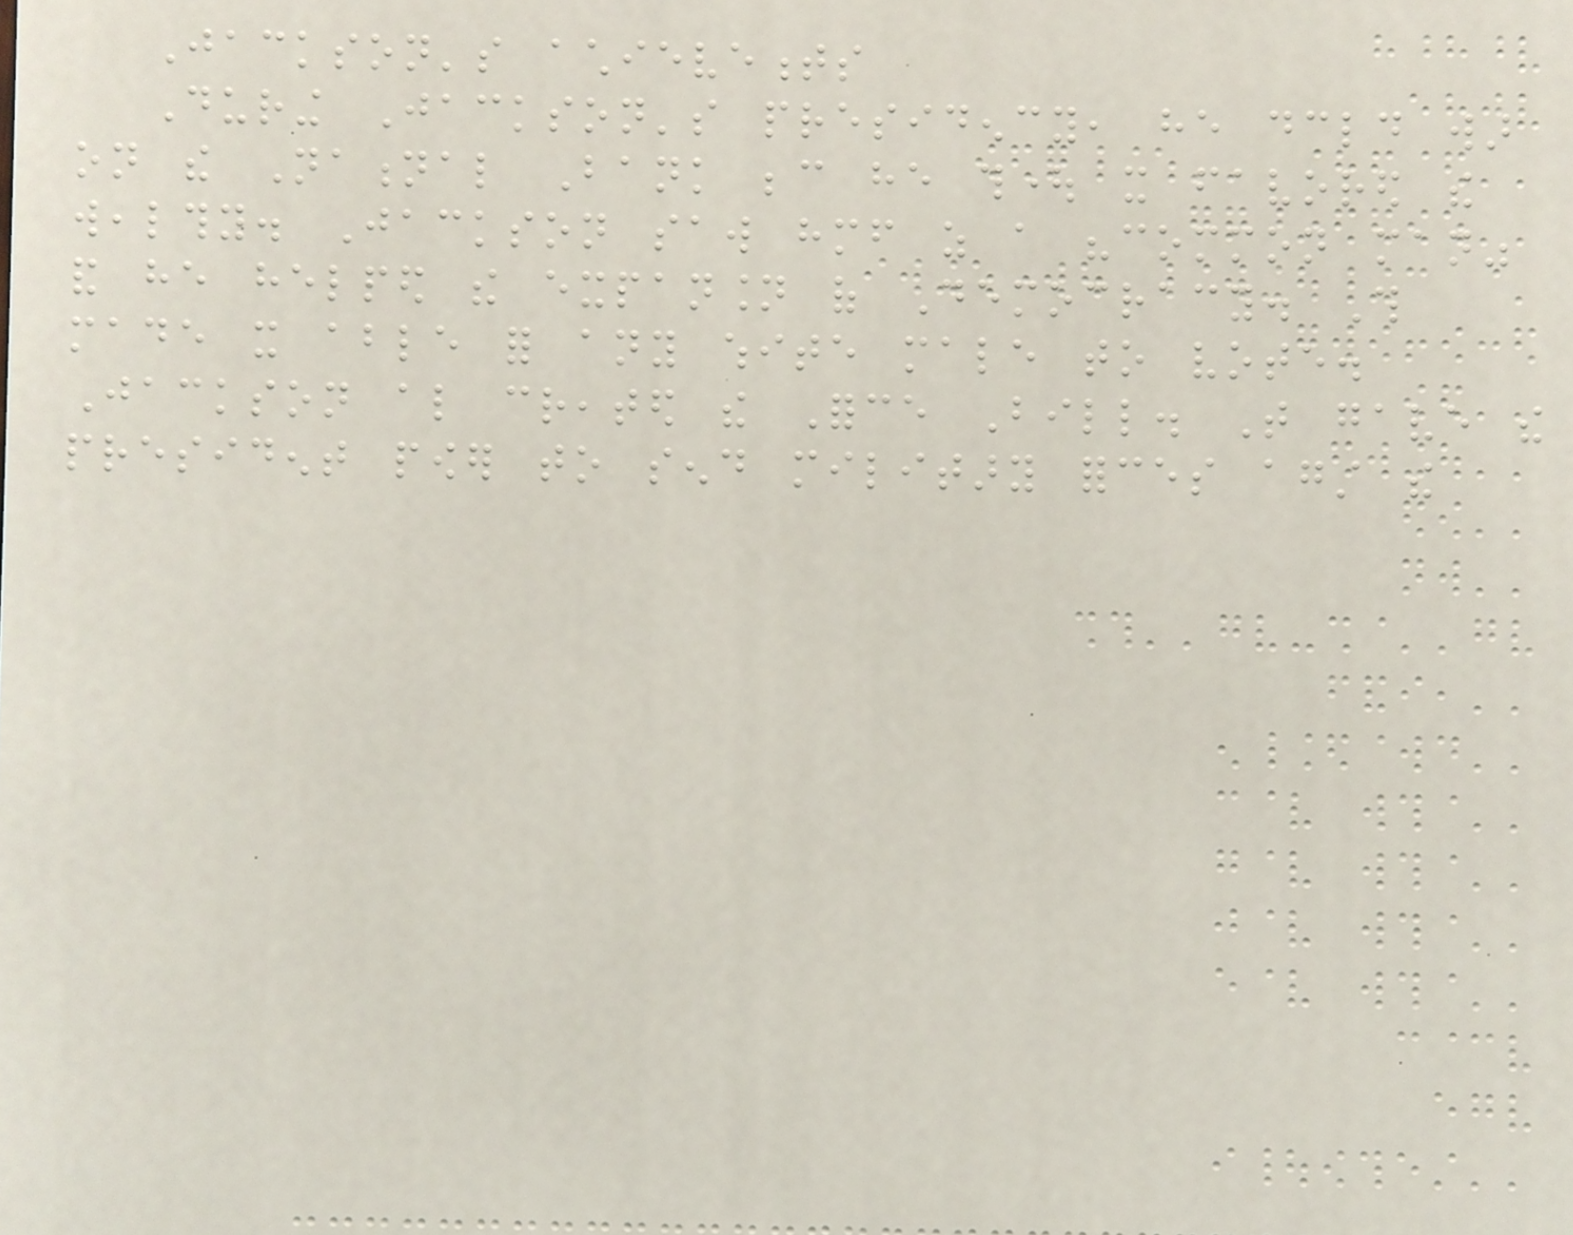Jackson's achievements
During Jackson's presidency, he declared war
on the National Bank because he thought it favored the
wealthy. Jackson saw himself as a "common man"
and he helped the expansion of Democracy. This
made it able for any white male to vote.
Jackson also created the Force Bill. That gave the
president power to send military forces against the
